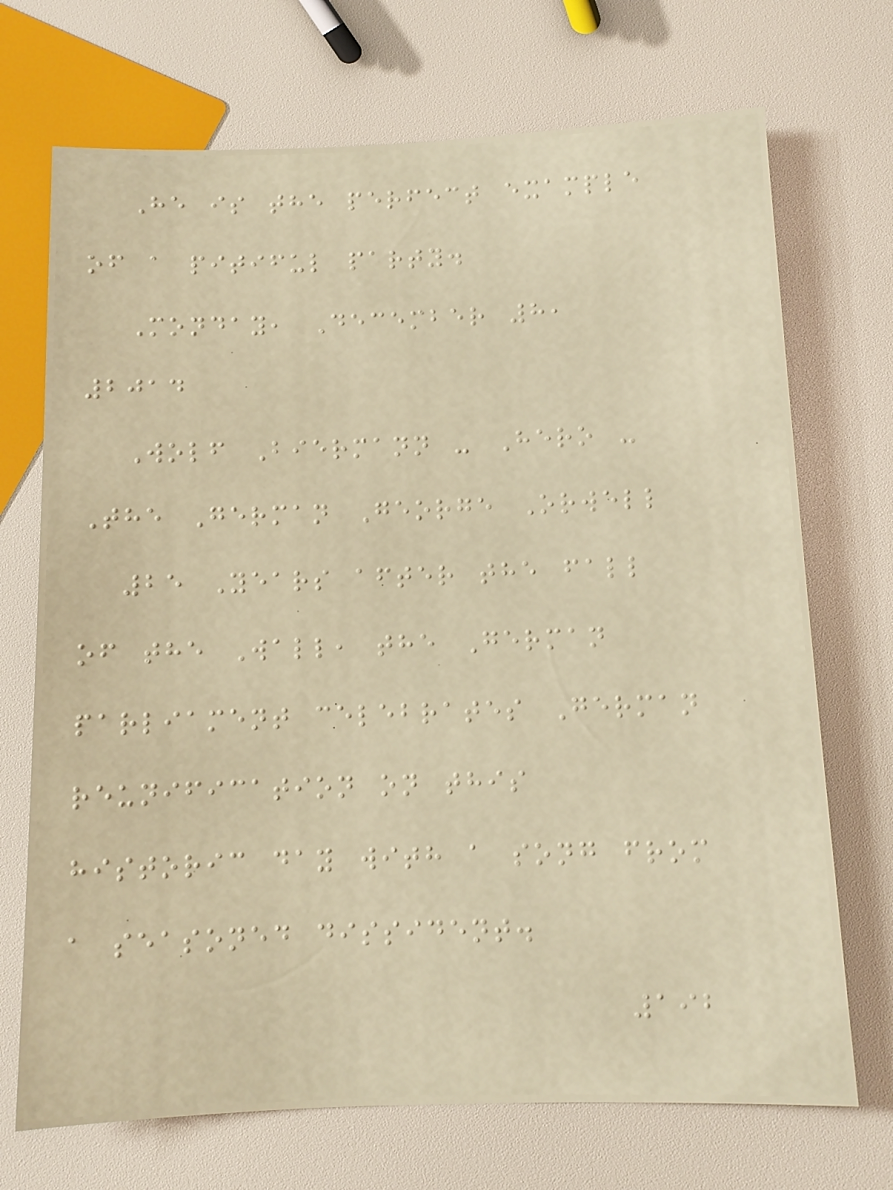He is the perfect example
of a pitiful party.
Monday, December 8,
2014
Wolf Biermann - Hero -
The German George Orwell
25 Years after the fall
of the Wall, the German
parliament celebrates German
reunification on this
historic day with a song from
a seasoned dissident.
192
